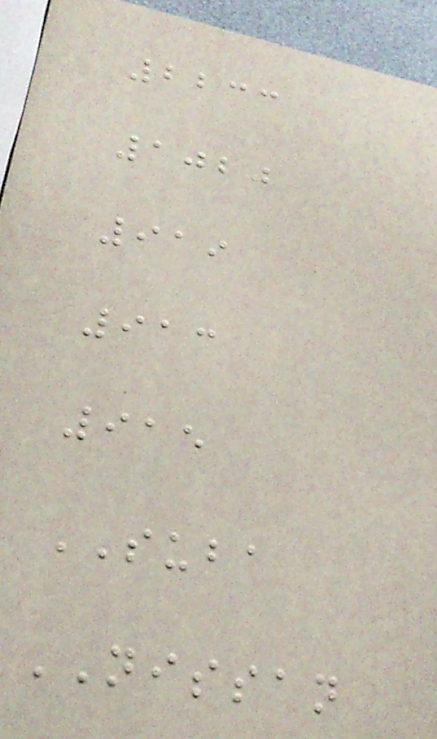2233
1020
919
913
915
SUBA
NISSAN
